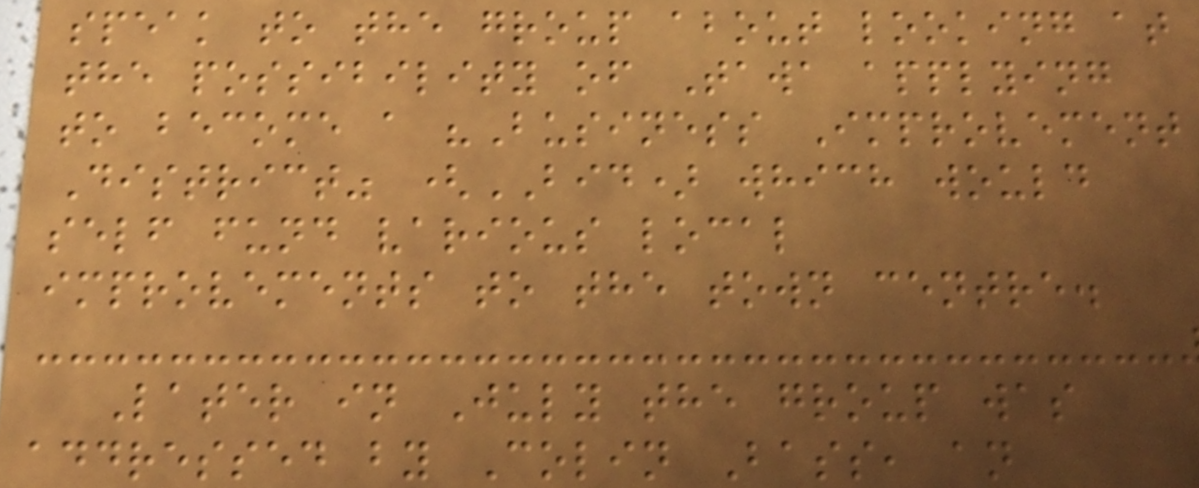speak to the group about looking at
the possibility of Tawa applying
to become a "Business Improvement
District" (BID) which would
self fund various local
improvements to the town centre.
Later in July the group was
addressed by Colin Bass, an
